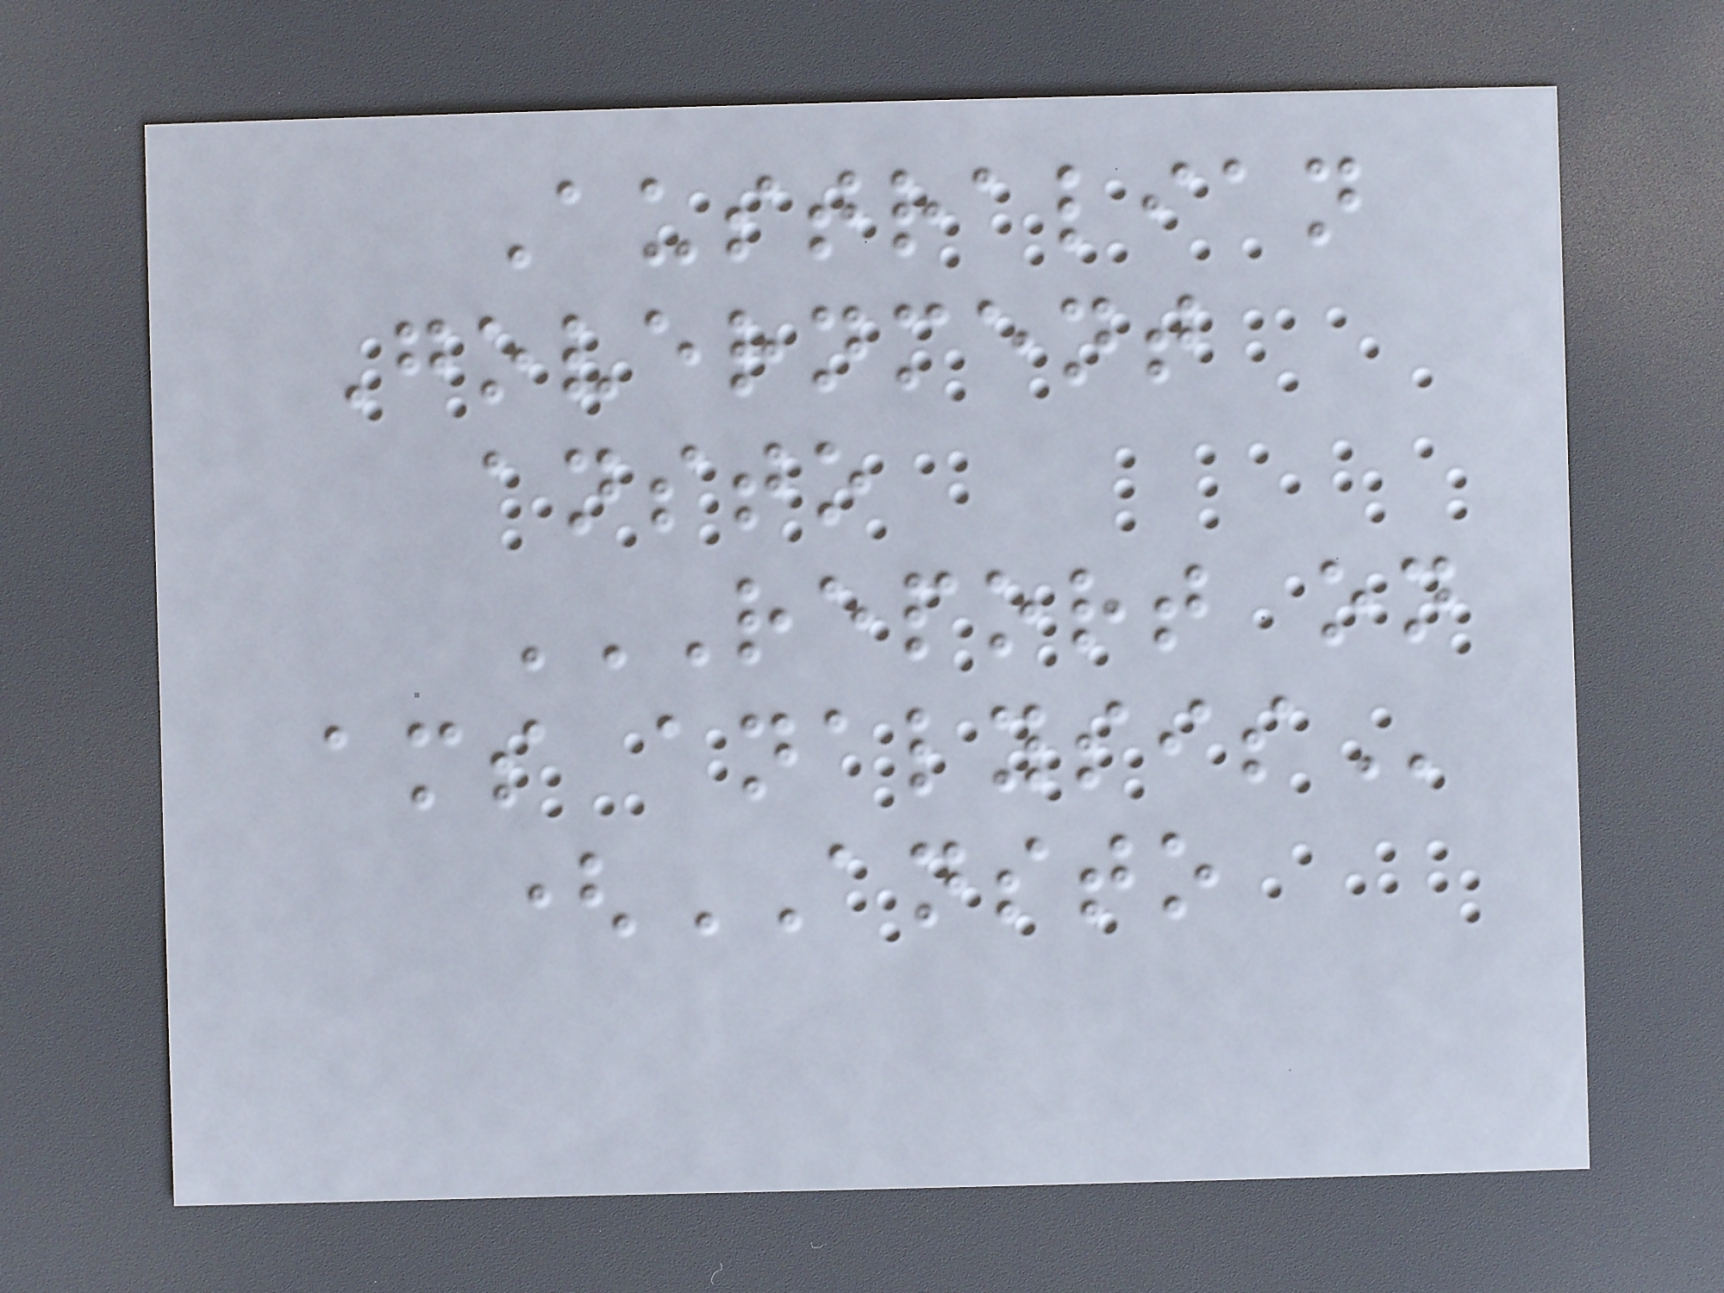Australian
Government
ansto
REPORT ON
AMS ANALYSIS
(ANSTO
